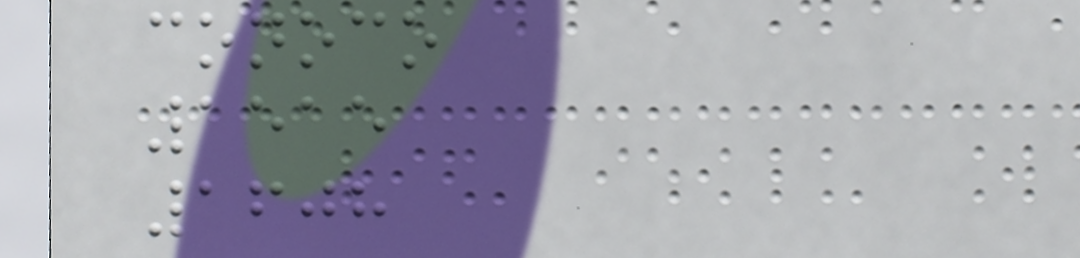conoco
1515
1608
